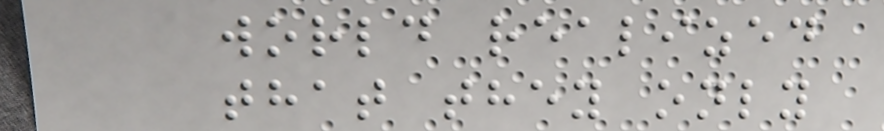world realized
that they only
